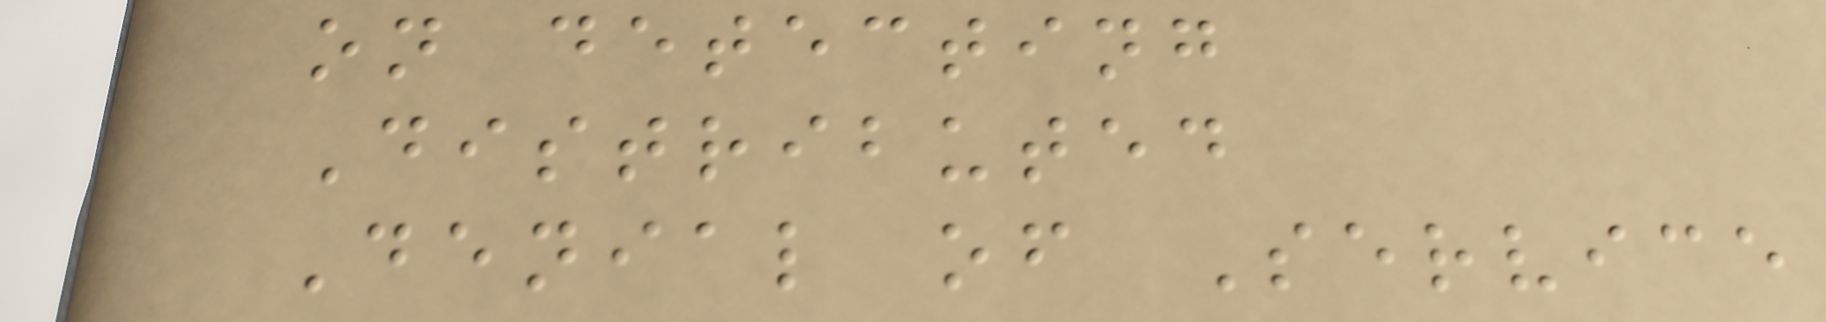on detecting
Distributed
Denial of Service
